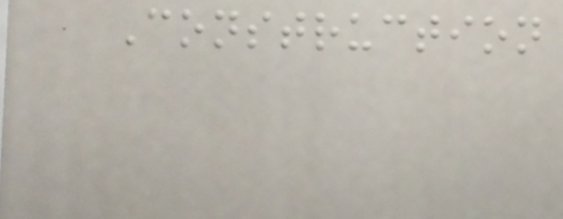Construction
